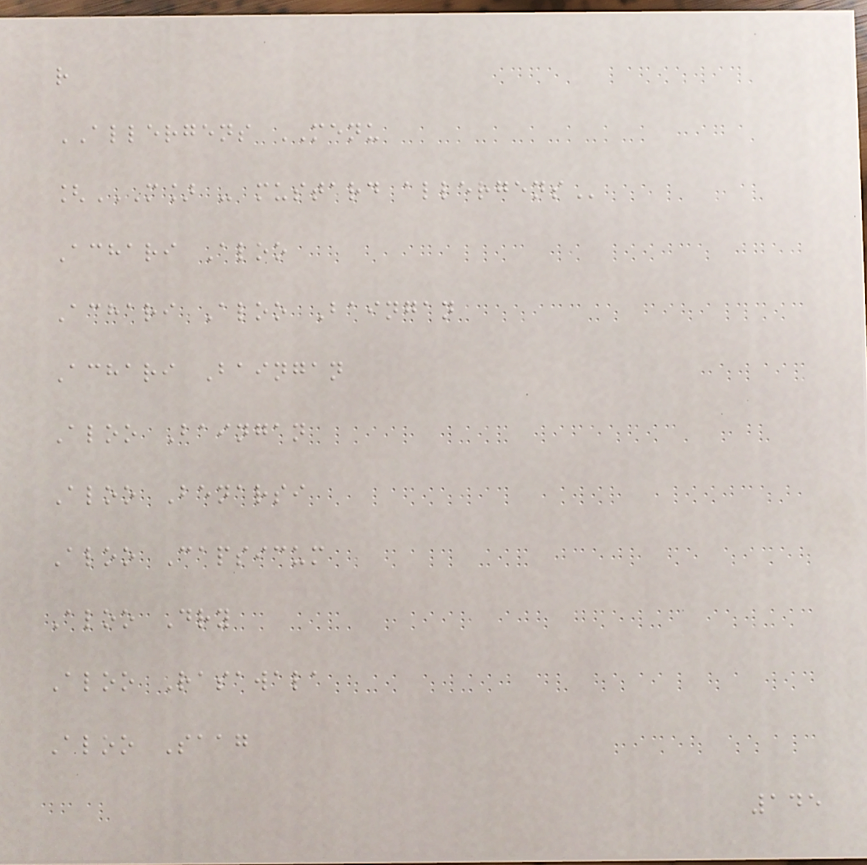r
ALLERGENS MENU
[M] - MUSTARD ALLERGENS
Achari Aloo
Achari Aloo Baingan
Achari Baingan
Aloo Baingan
Aloo Benarsi
Aloo Capsicum
Aloo Dry
Aloo Rasawala
Aloo Saag
145
